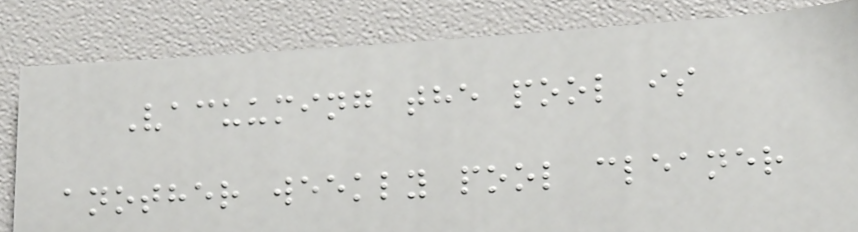Vacuuming the pool is
another weekly pool cleaner
